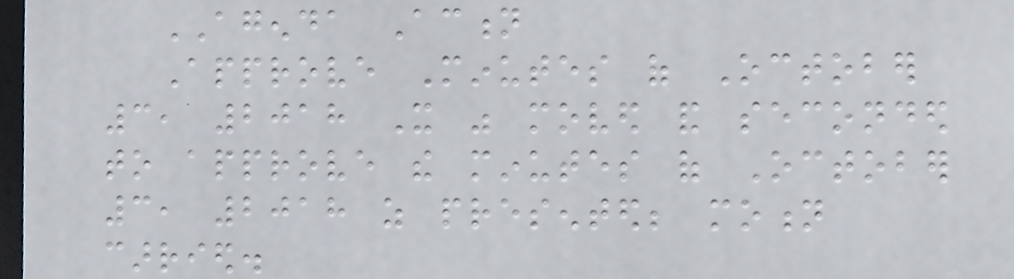AGENDA Action
Approve Minutes of October
3, 2018 It was moved and seconded
to approve the minutes of October
3, 2018 as presented; motion
carried.
